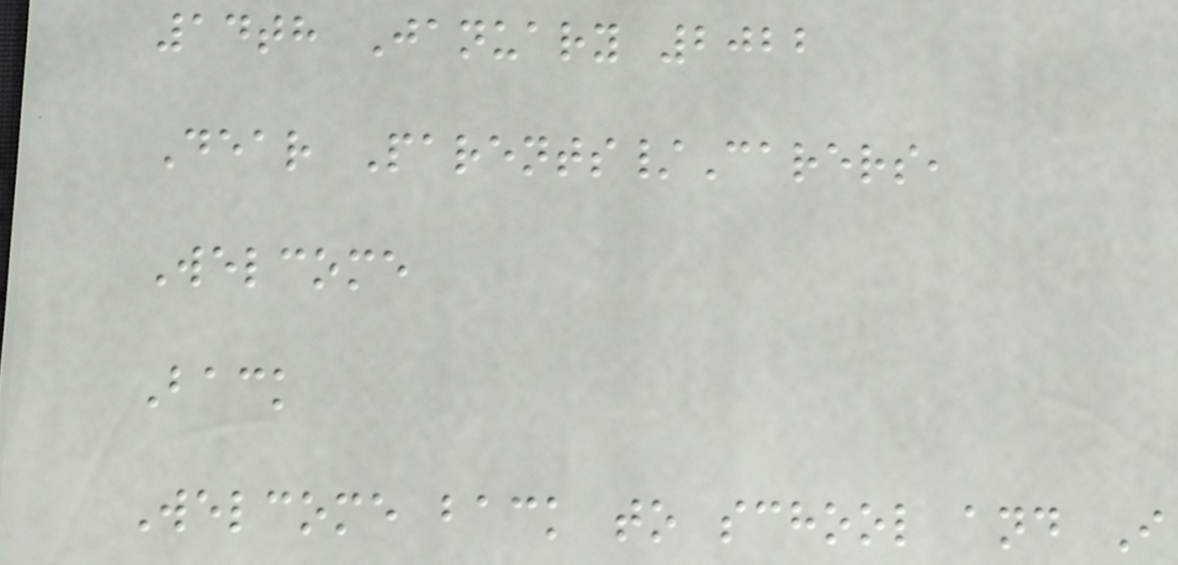14th January 2022
Dear Parents/Carers,
Welcome
Back
Welcome back to school and I
